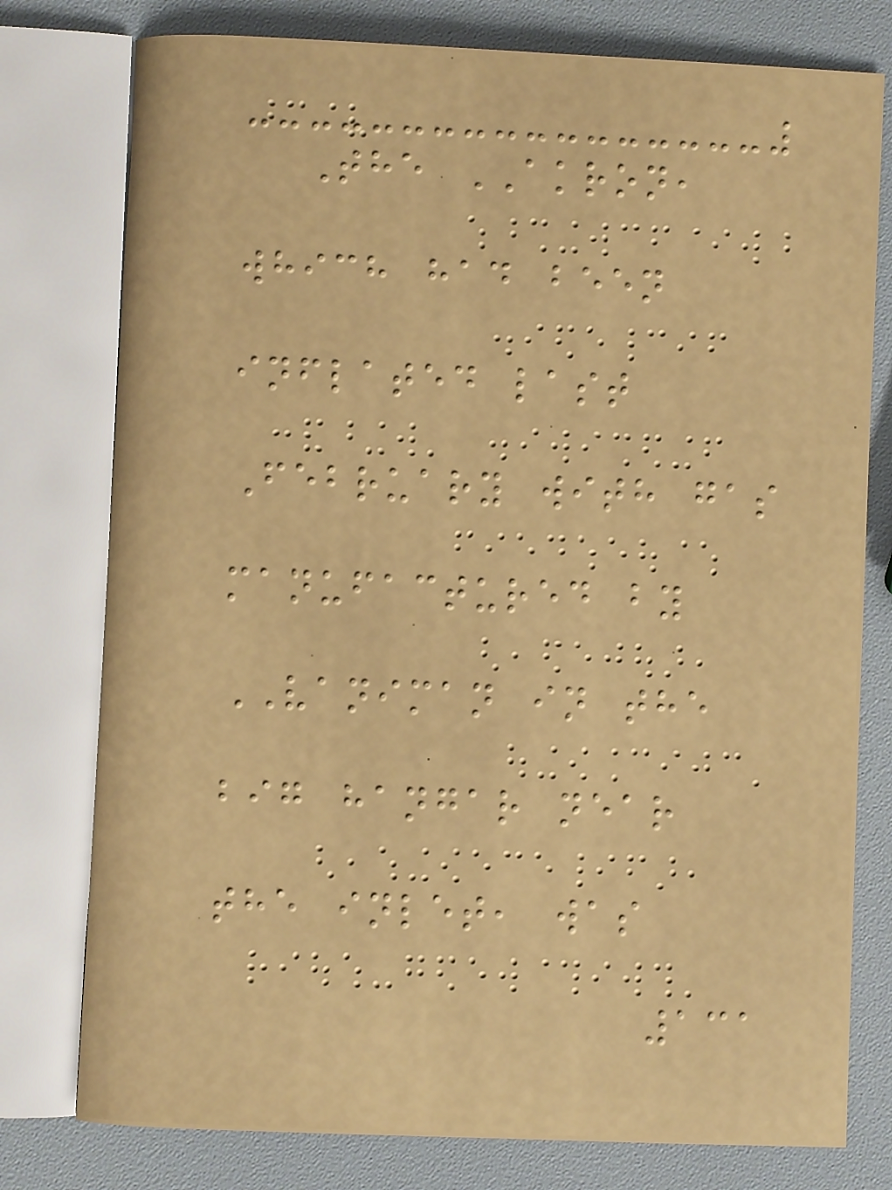The AKRON,
which had been
inflated last
February with gas
manufactured by
VANIMAN in the
big hangar near
the inlet, was
131
